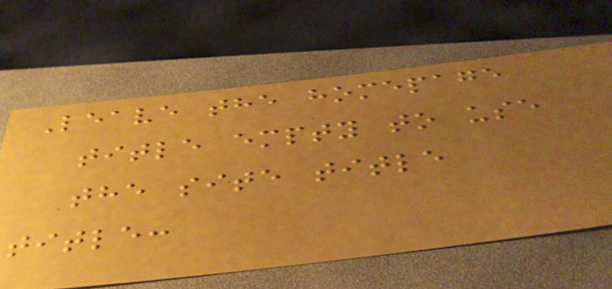Leave the homepage
title empty to use
the site title
title:
